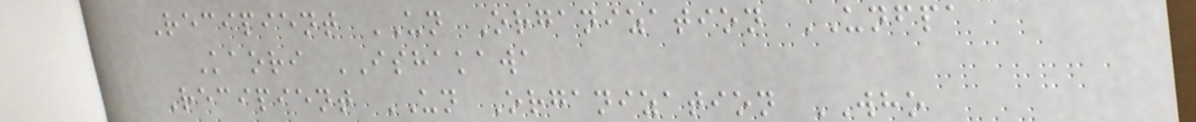Recipient UN Organization UNFPA
Kaori ISHAKAWA
Recipient UN Organization WHO
